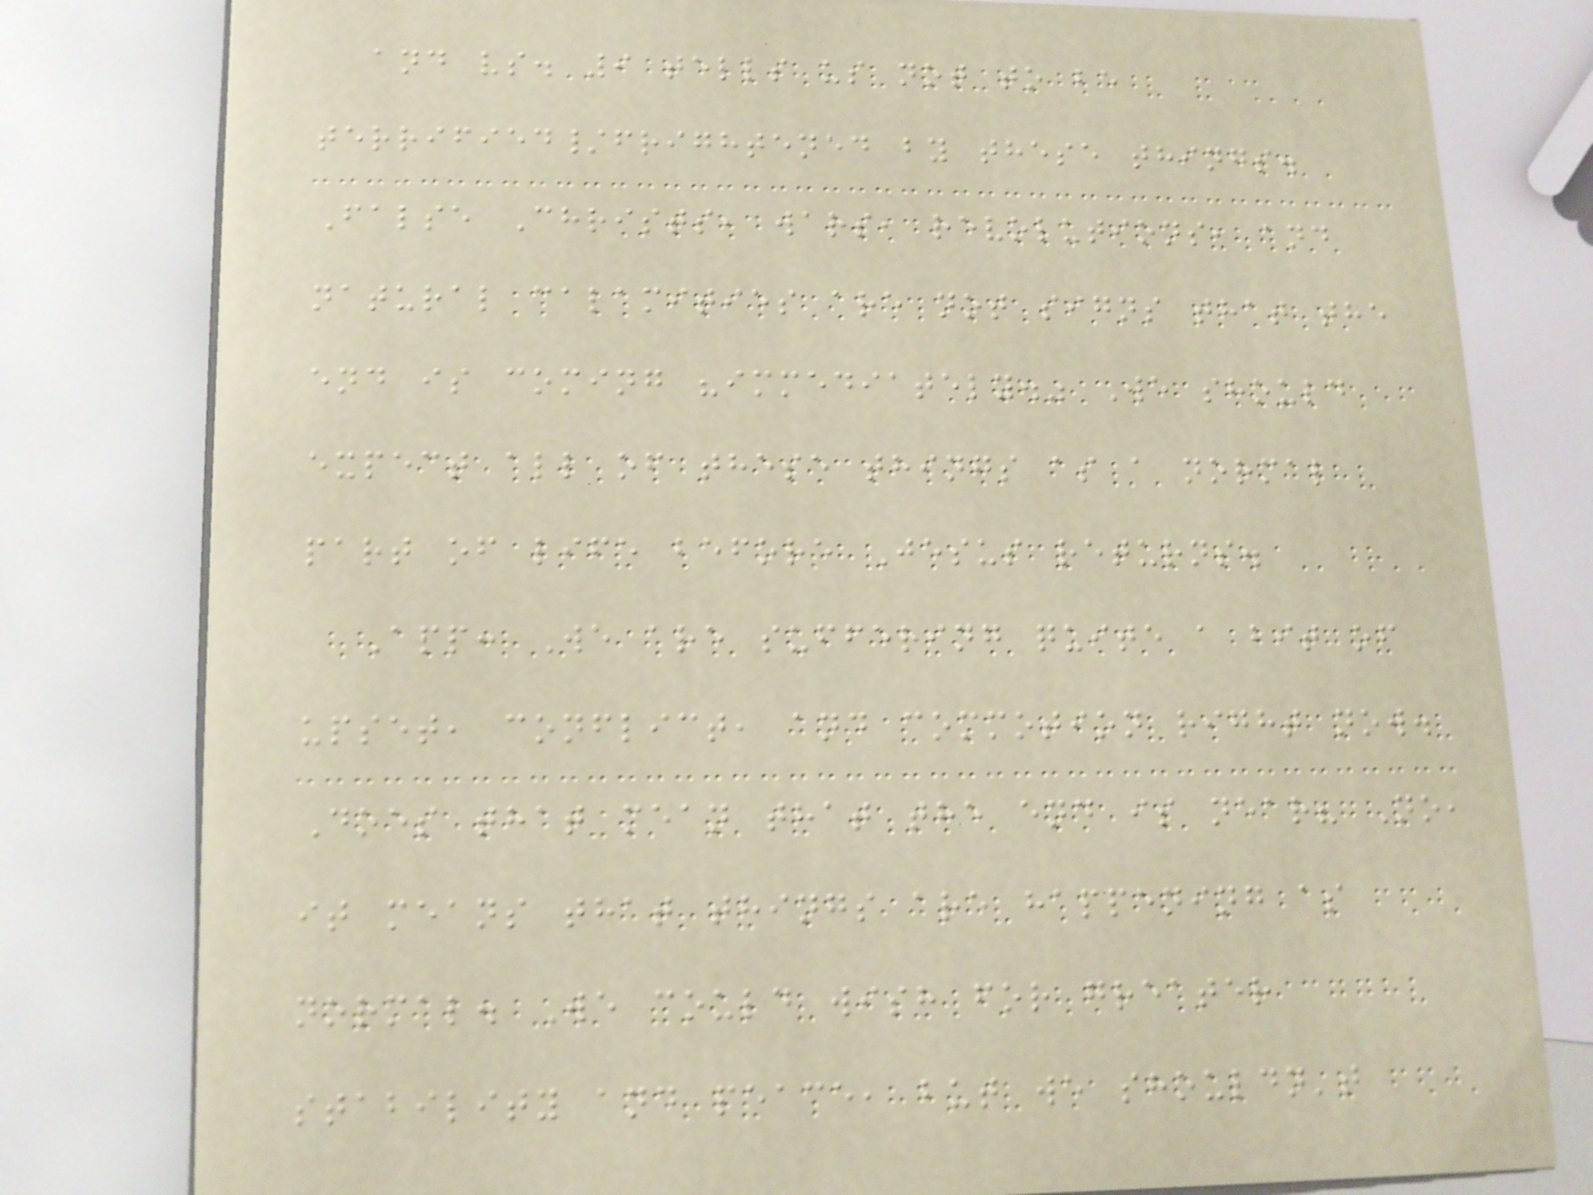and vs. 9 tells us not to be
terrified/frightened by these things.
False Christs, wars, revolutions, and
natural calamities are not signs that the
end is coming "immediately." We should
expect all of these things as a normal
part of life before Jesus returns.
App: We are suffering quite a bit of
upset, conflict, and commotion right now.
Does that mean that the end is near? No,
it means that things are happening as
normal. We could wish for greater
stability and peace, but we shouldn't
